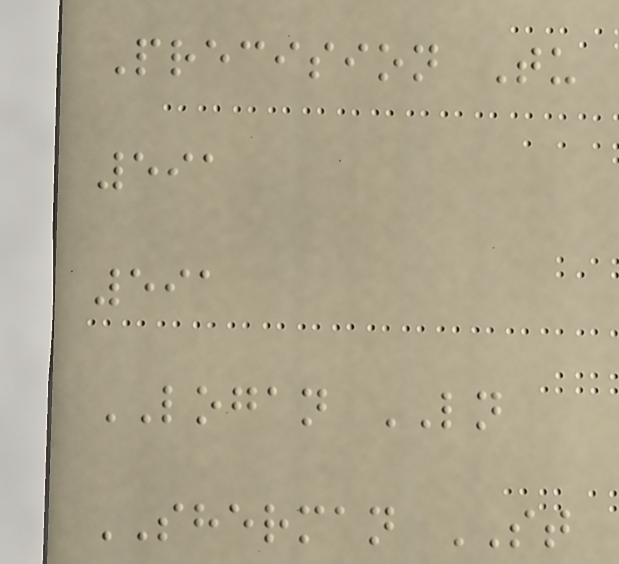Precision Tu
591
591
LOGAN LN
SHERMAN ST
